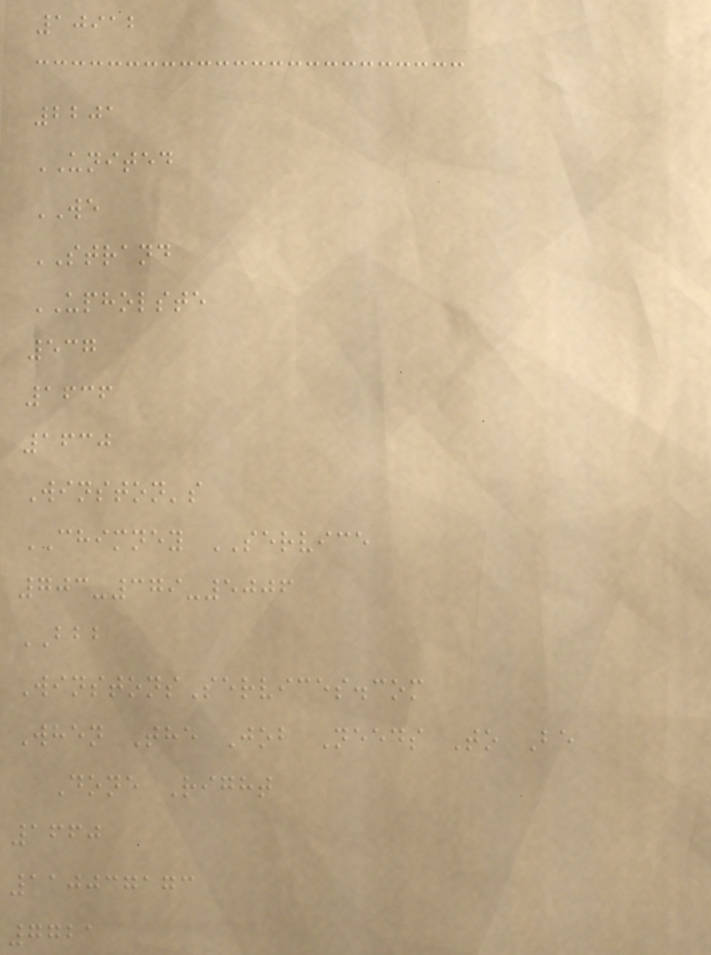10912
2201
UNITED
WE
STRAND
UPHOLSTE
537
1636
1630
Winston's
CHIMNEY SERVICE
703-379-5006
BBB
WinstonsServices.com
When The Job Needs To Be
Done Right
1660
110037173
7721
